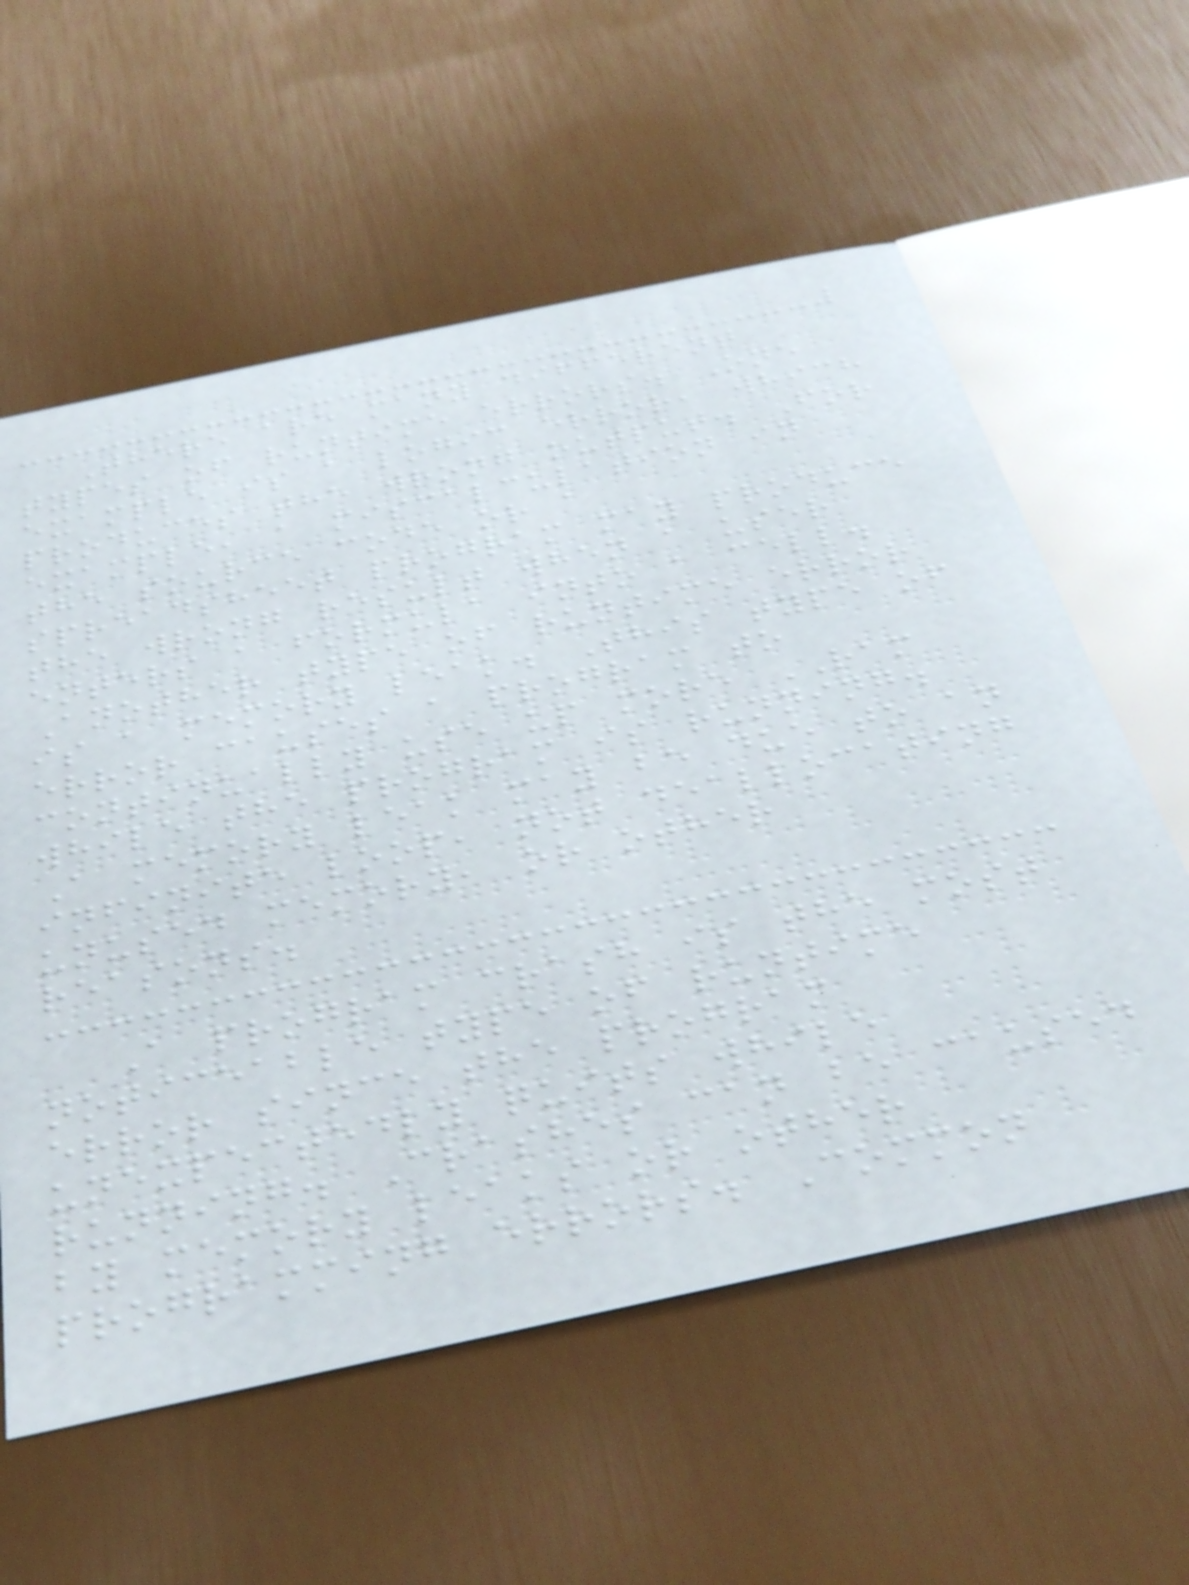There are many different
types of runtime errors. One
example is a logic error, which
produces the wrong output. For
example, a miscalculation in
the source code or a
spreadsheet program may produce
the wrong result when a user
enters a formula into a cell.
Another type of runtime error
is a memory leak. This type of
error causes a program to
continually use up more RAM
while the program is running.
A memory leak may be due to an
infinite loop, not deallocating
unused memory, or other
reasons.
A program crash is the most
noticeable type of runtime
error since the program
unexpectedly quits while
running. Crashes can be caused
by memory leaks or other
programming errors. Common
